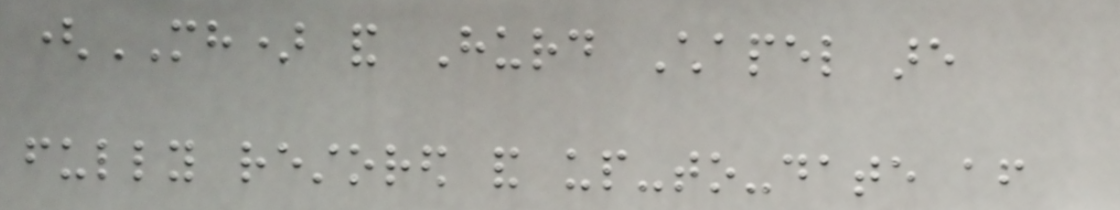(MH) and Hurd Chapel are
fully restored and up-to-date after
